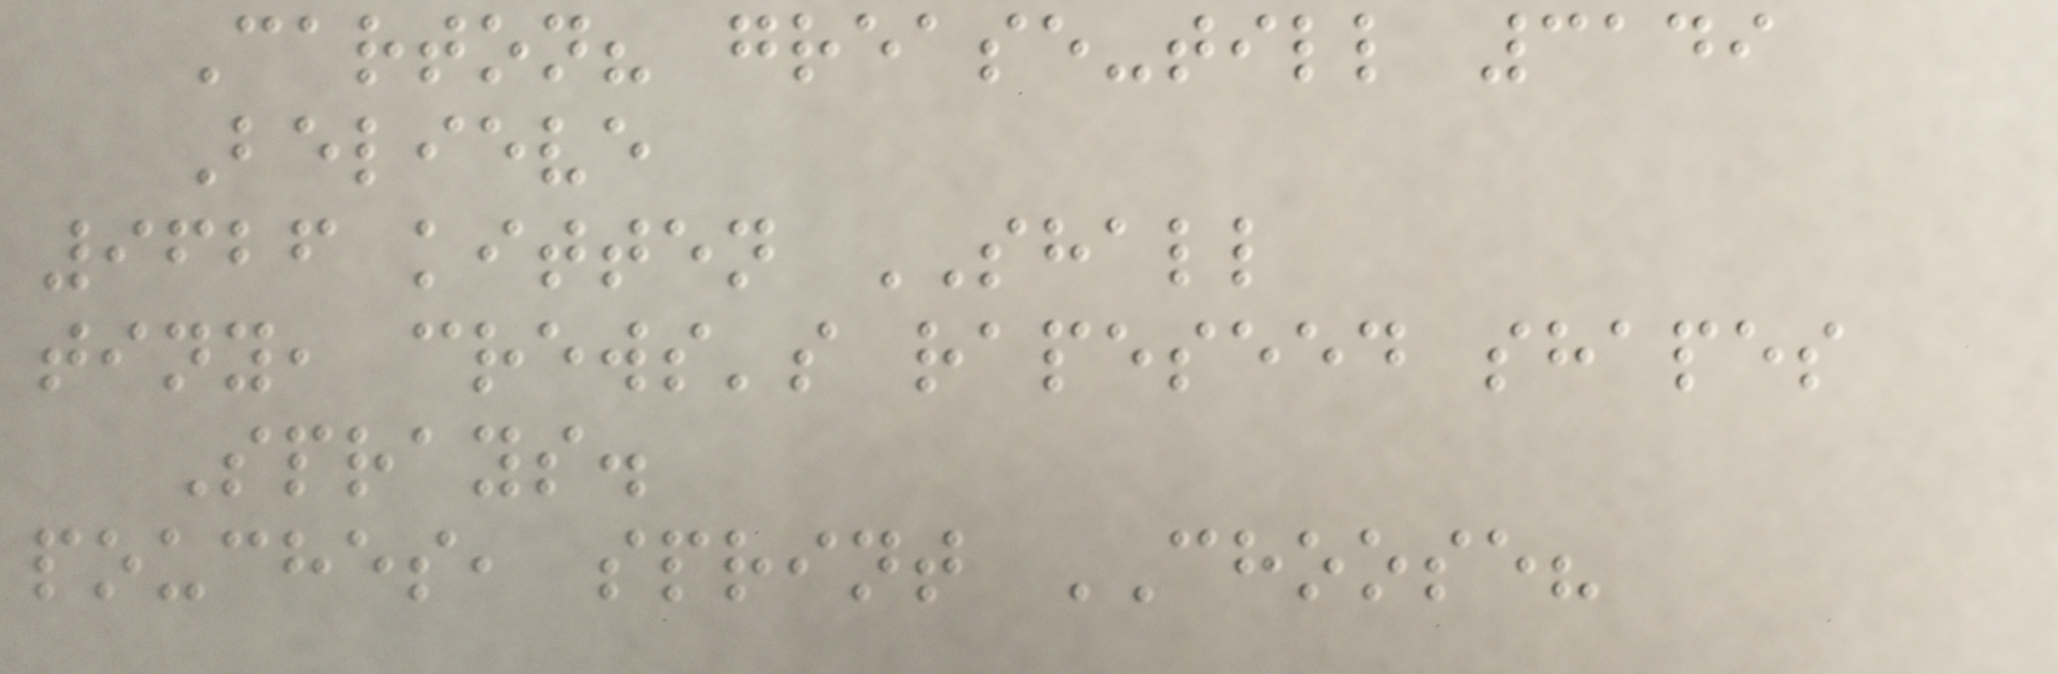Carton? grease-till 3149
Believe
9626 kitten SHALL
tiny, crews's rapeseed shapes
Sprays.
pouches, sprint CHOOSE?
